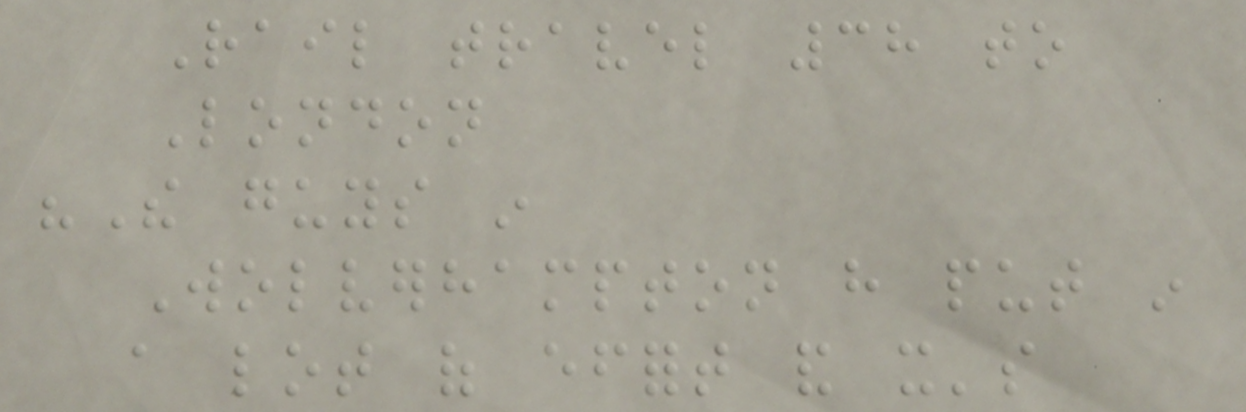Rail travel 38 to
London
"The guys in
Wolverhampton have put in
a lot of effort and it's
